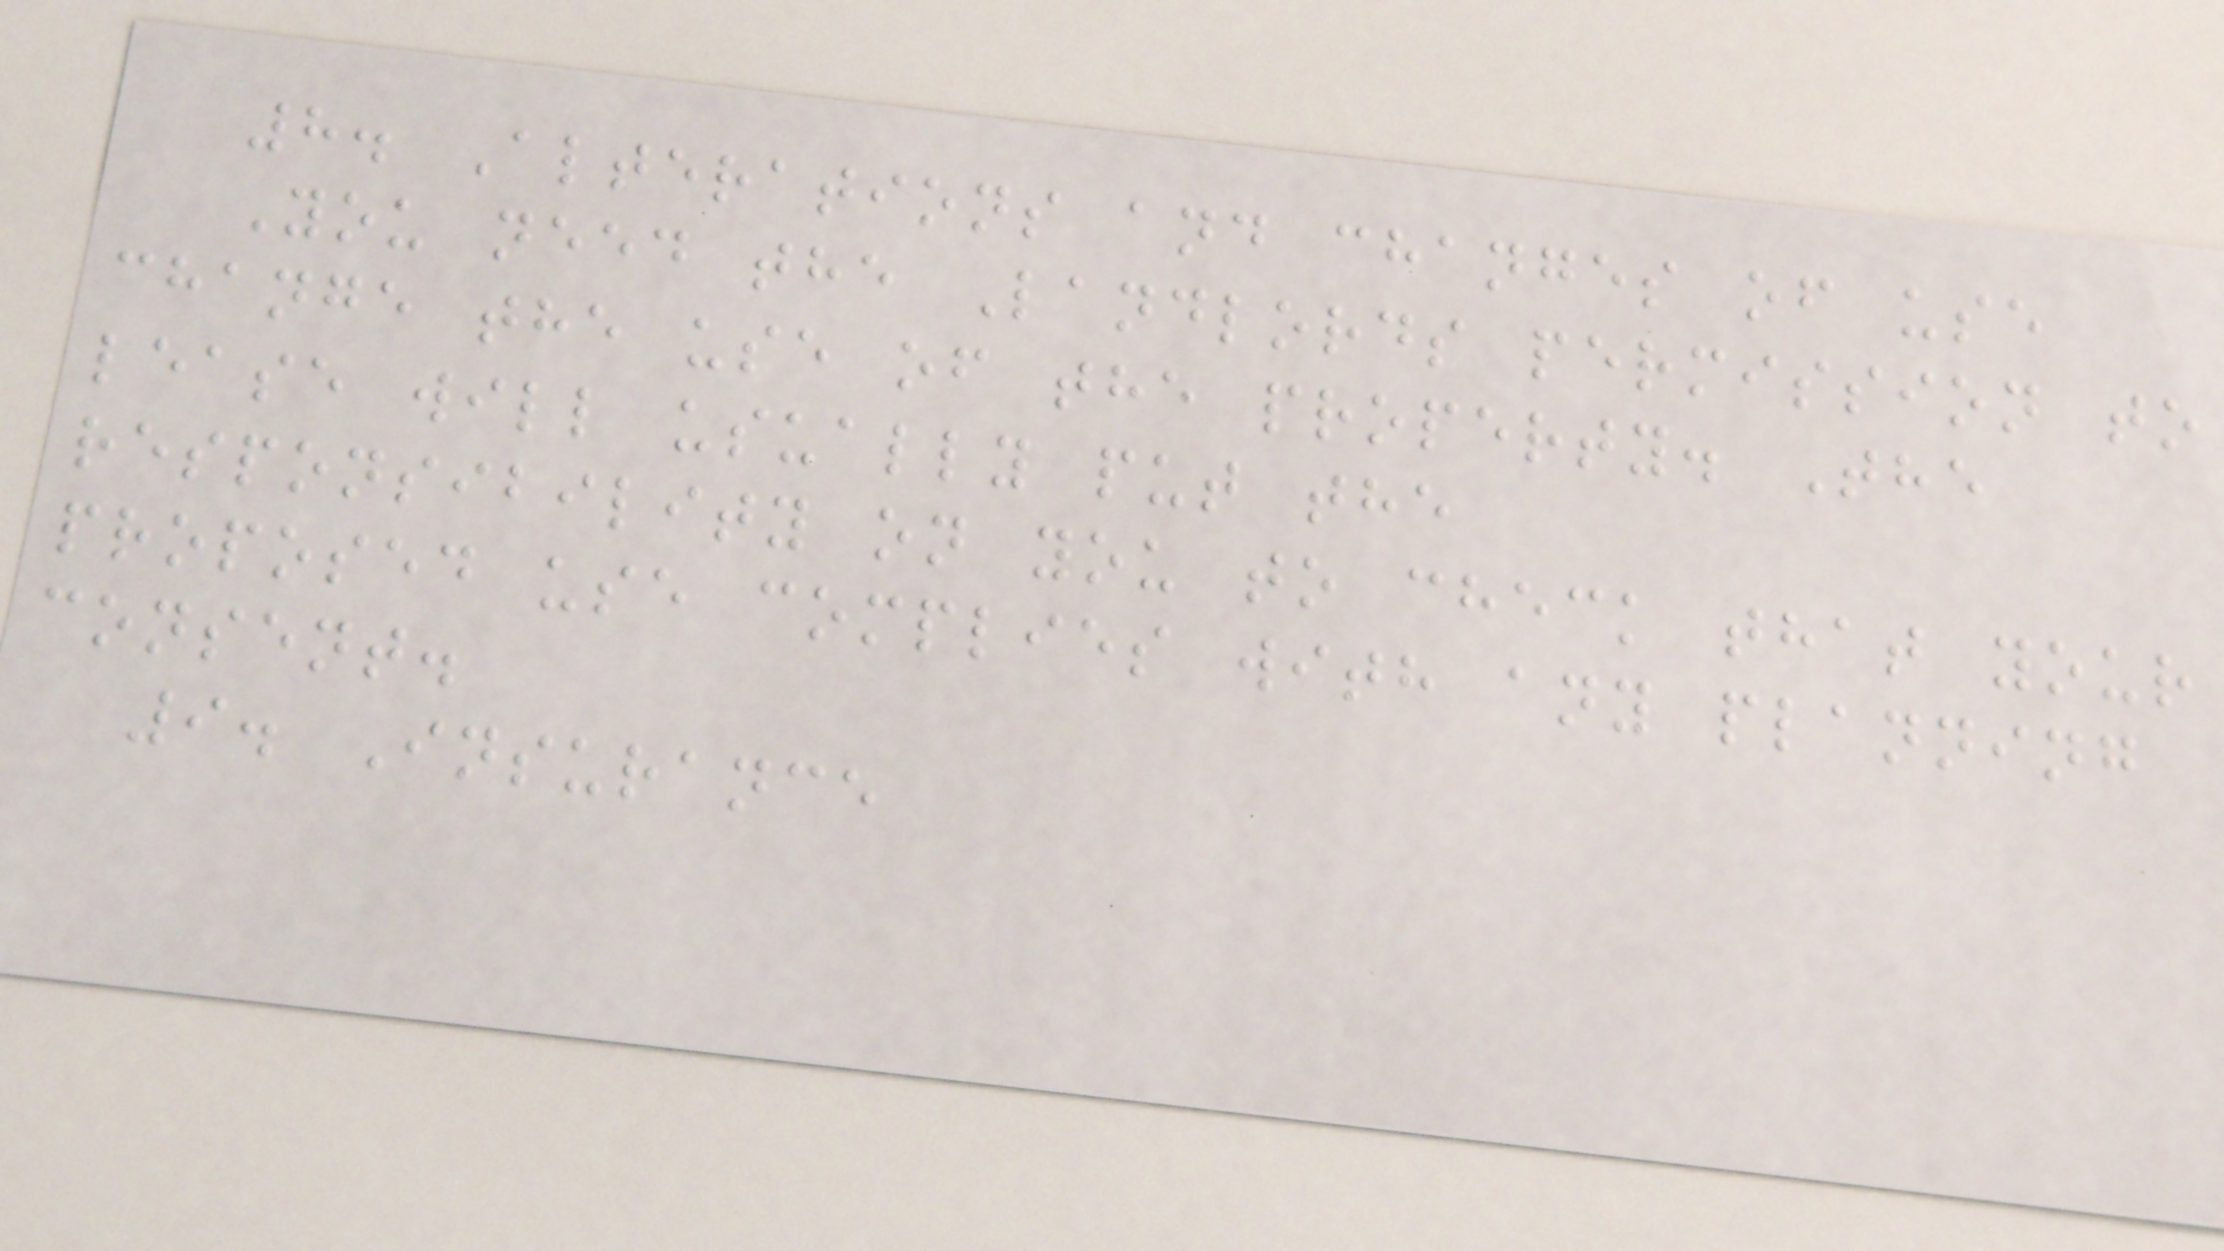8. Alterations and changes of use
You need the Landlords permission to
change the use of the property. The
lease will usually put the
responsibility on you to check that your
proposed use complies with any planning
consent.
9. Insurance
